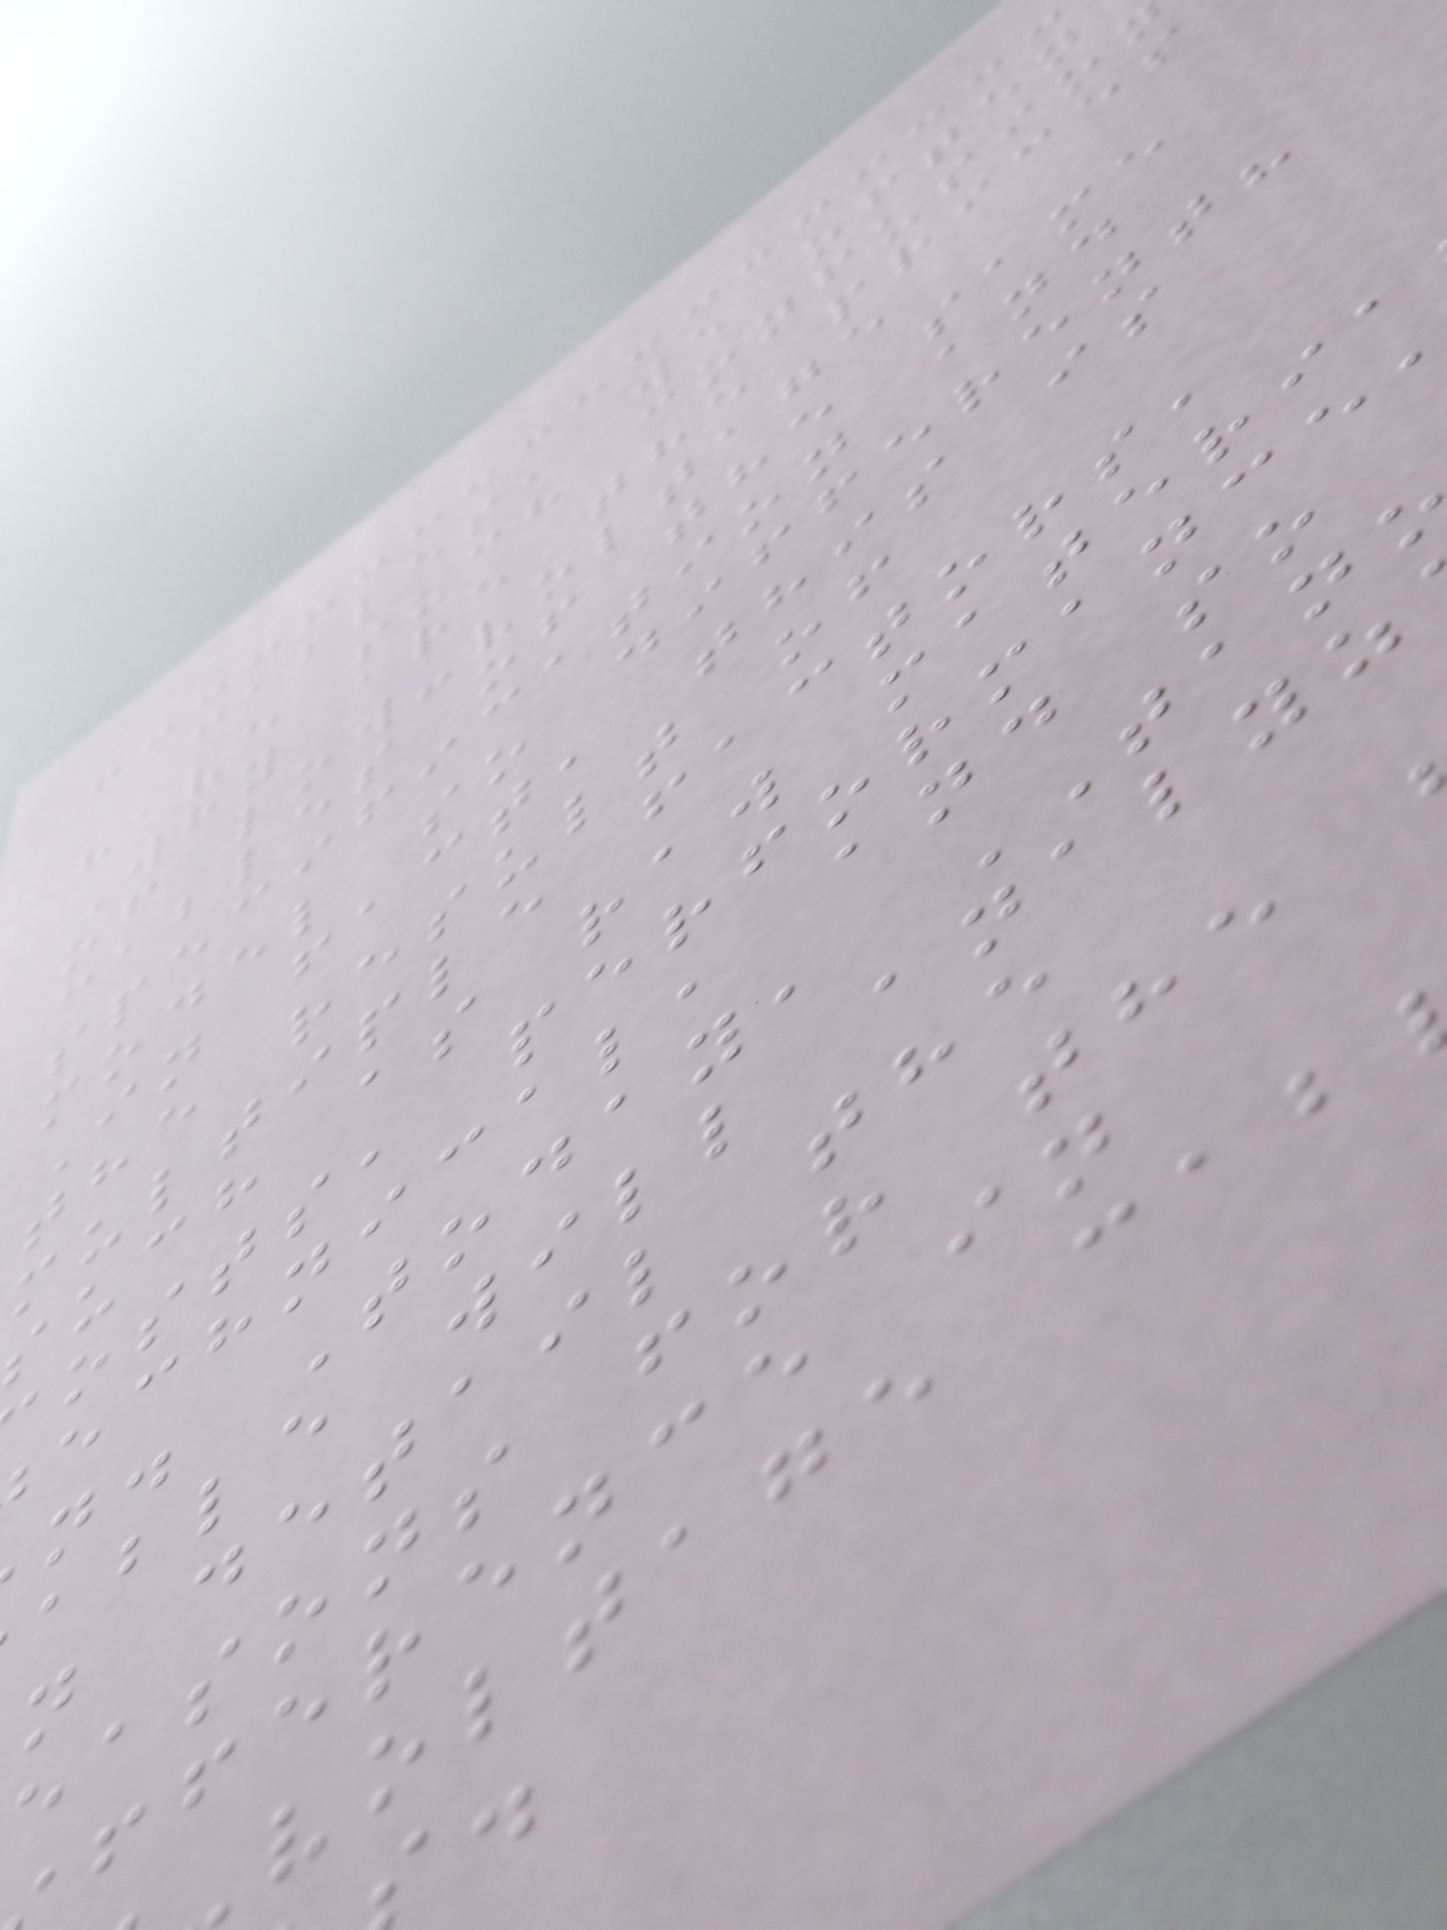cables, we often
have such confusio
Why are the prices
of low-voltage
cables of the same
specification and
model so different?
In fact, this is
the result of
multiple factors,
uch as raw materia
osts, performance
echnical, and so
n. Today, TAN
able will analyz
n detail the
easons for the
fference in
voltage cab
